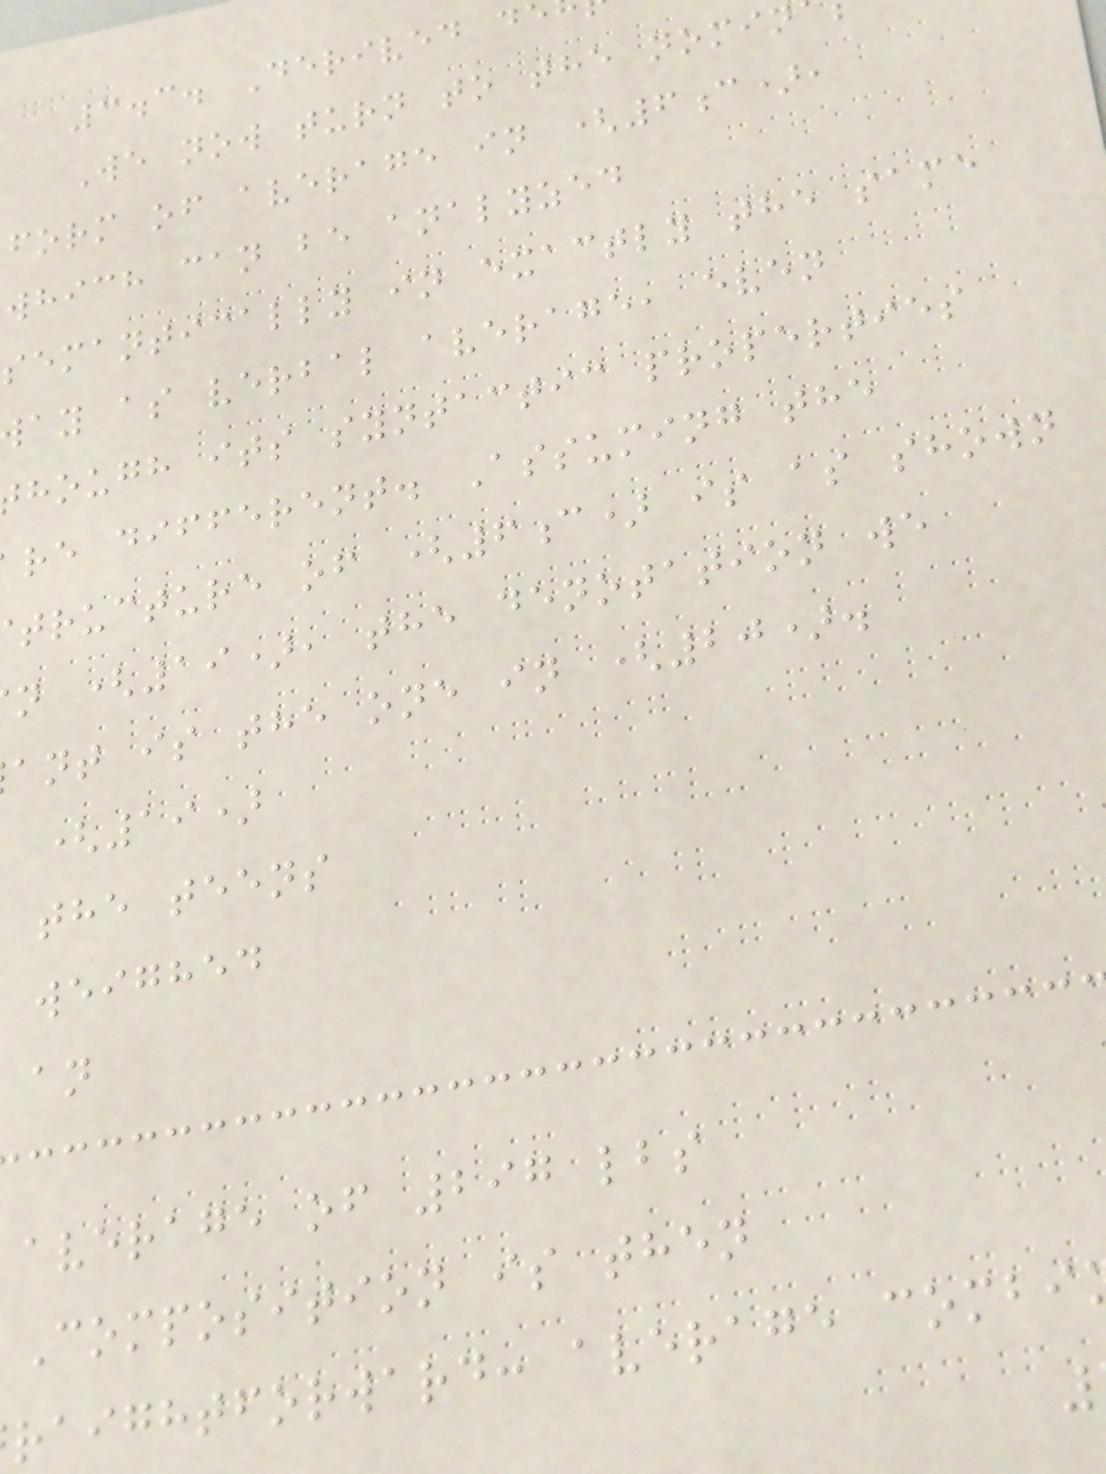3.3. Derived d
We now turn to the nomin
form of average in (6c),
which can be analyzed
semantically in exactly the same
ay as verbal average, even
hough its syntactic properties
re different. Assuming the
tructure of (6c) is as shown
n (19), the denotation we
ant is the one in (20).
(19)
the teens
weighed
an
average of 297 lbs
Composition is then
raightforward: average combi
